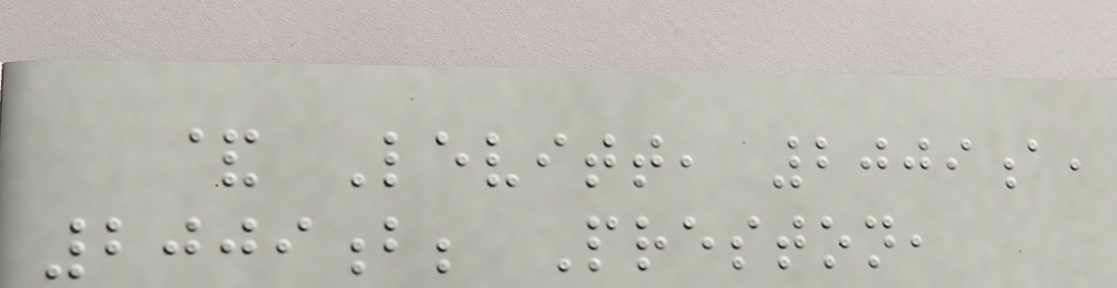& Levitt, 2009a,
2009b; Preston,
